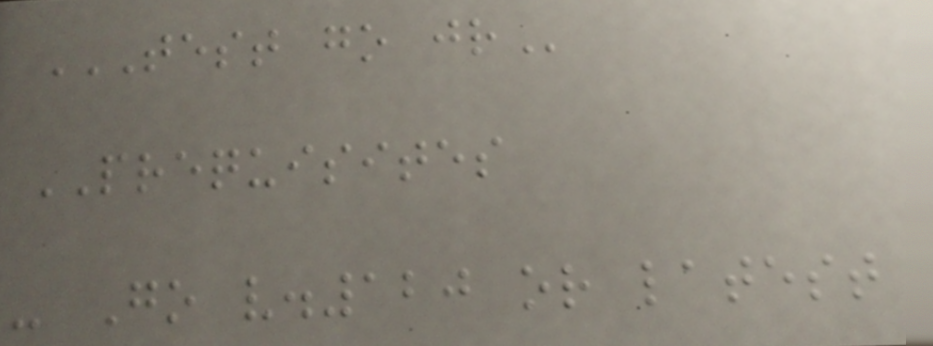TEST GO JR
PREQUISITES
- Go v.120 or latest
